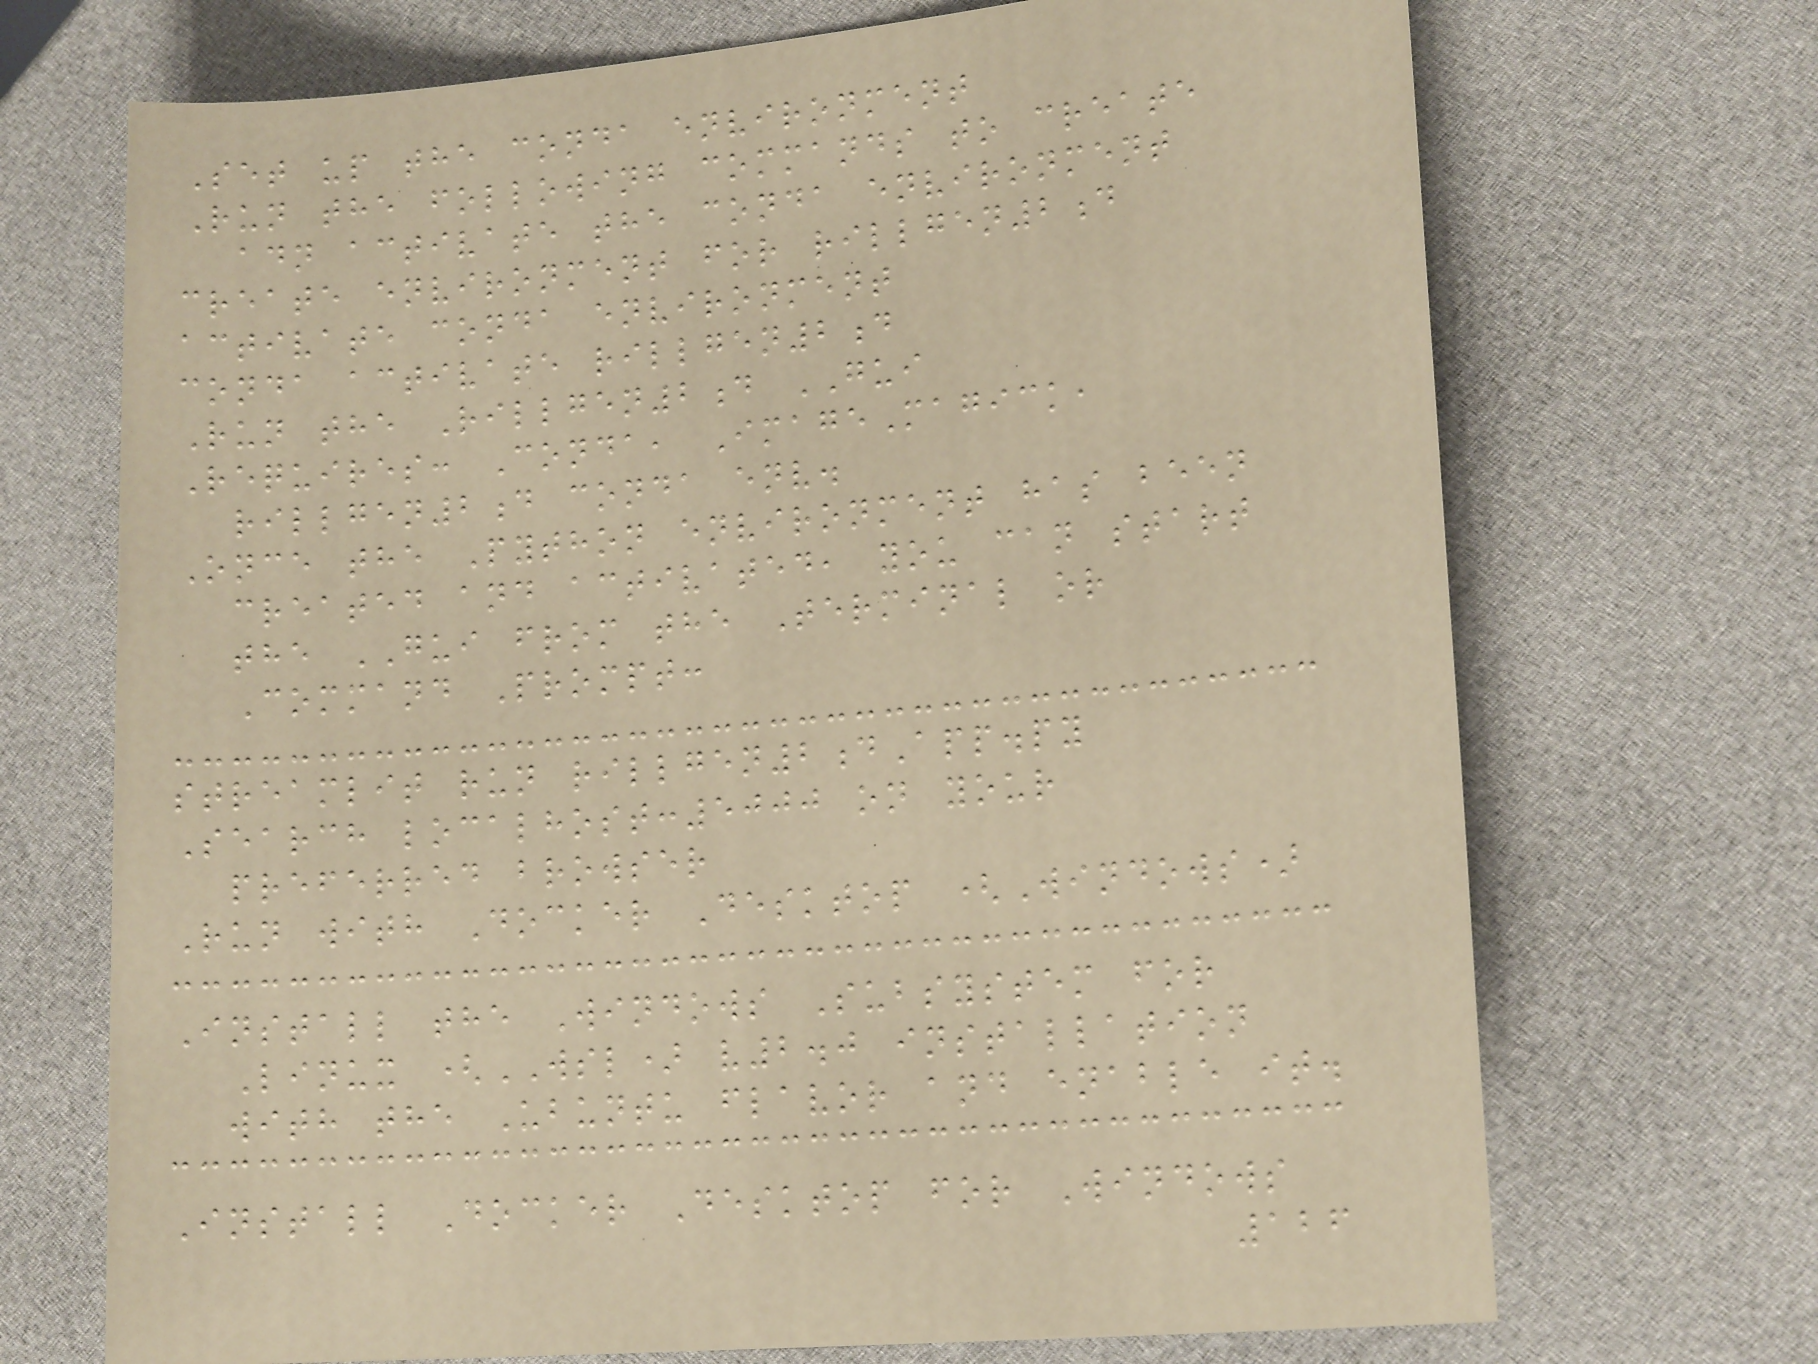Set up the conda environment
Run the following commands to create
adn activate the conda environment
create environment for rillgen2d
activate conda environment
conda activate rillgen2d
Run the Rillgen2d GUI
Requires: Conda, ImageMagick,
rillgen2d conda env.
Once the Python environment has been
created and activated, you can start
the GUI from the Terminal or
Command Prompt:
streamlit run rillgen2dApp.py
Search localhost:5000 on your
preferred browser
Run with Docker Desktop (Windows)
Install the Windows Subsystem for
Linux (WSL) v2.0 installation
with the Ubuntu flavor and enable it.
Install Docker Desktop for Windows
126
